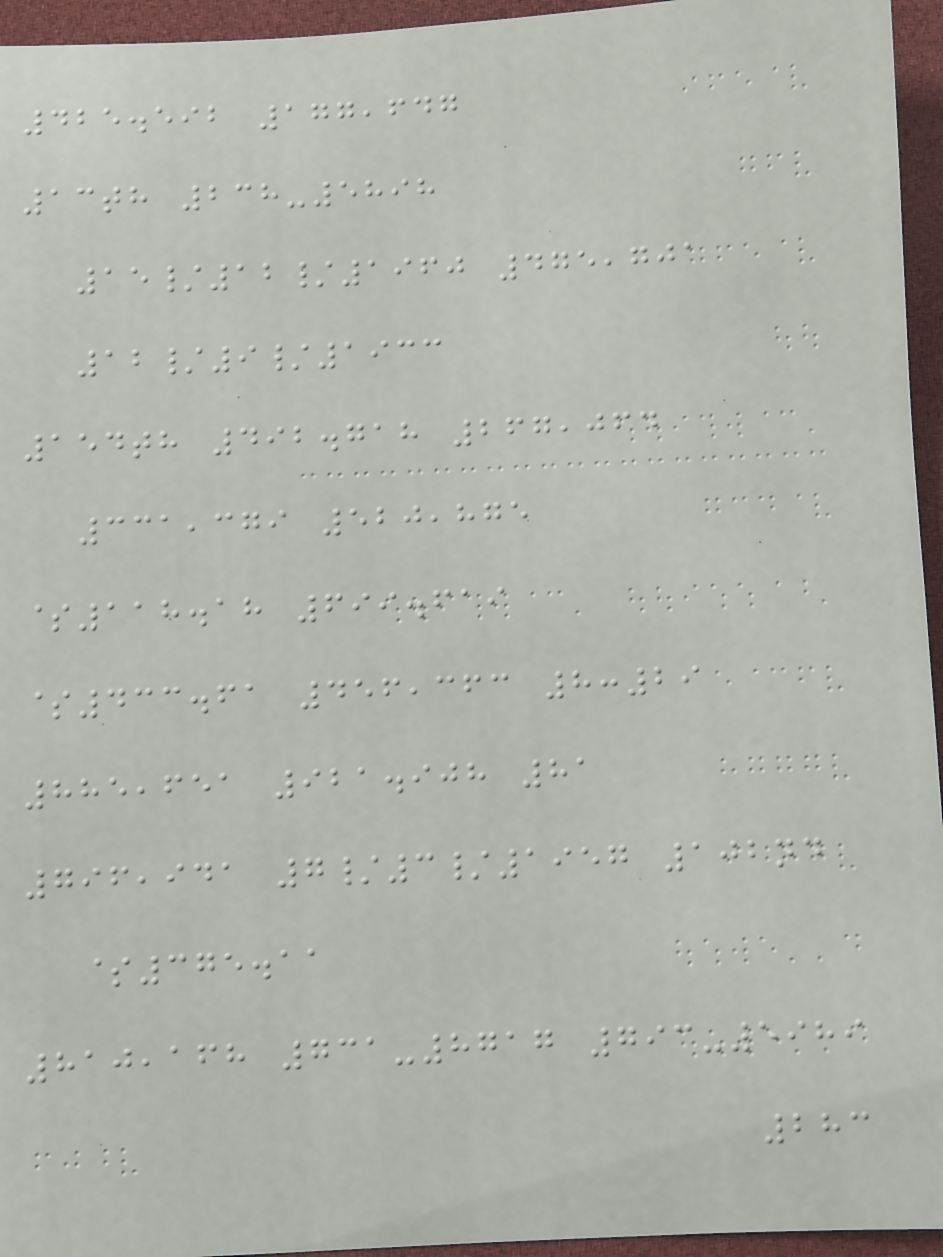425.592 177,647
13th 238-5898
15/12/1960 475,701
12/9/1933
154th 492.718 267,064
331,379 520,875
$118.18 699.619
$433.61 456,363 8:29
885,651 921.908 81
796,941 7/3/1957 102nd
$375.11
810,168 731-8717 793-5989
283
